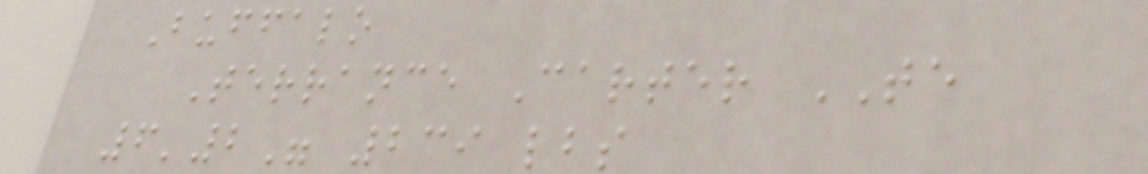Buffalo
Terrance Carter TE
6'2" 239 lbs
